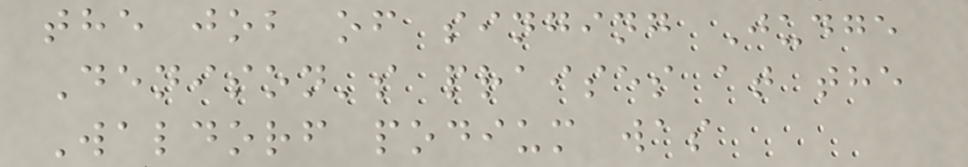the job of singing Judge
Denison's praises at the
Waldorf podium was
